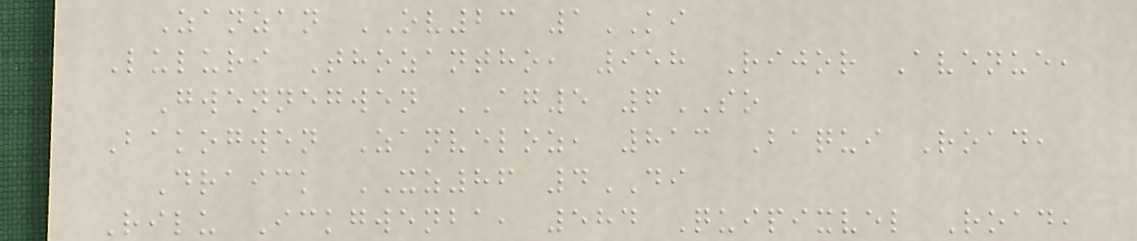Zanzan OV23 1KI
Luluri Thozantho, 958 Rijor Avenue,
Gwennegwen AG5 6SO
Bakogwen Zanveloz, 813 Baqui Road,
Draick XZ86 4DI
Rilu Ickgwenba, 584 Quipixvel Road,
